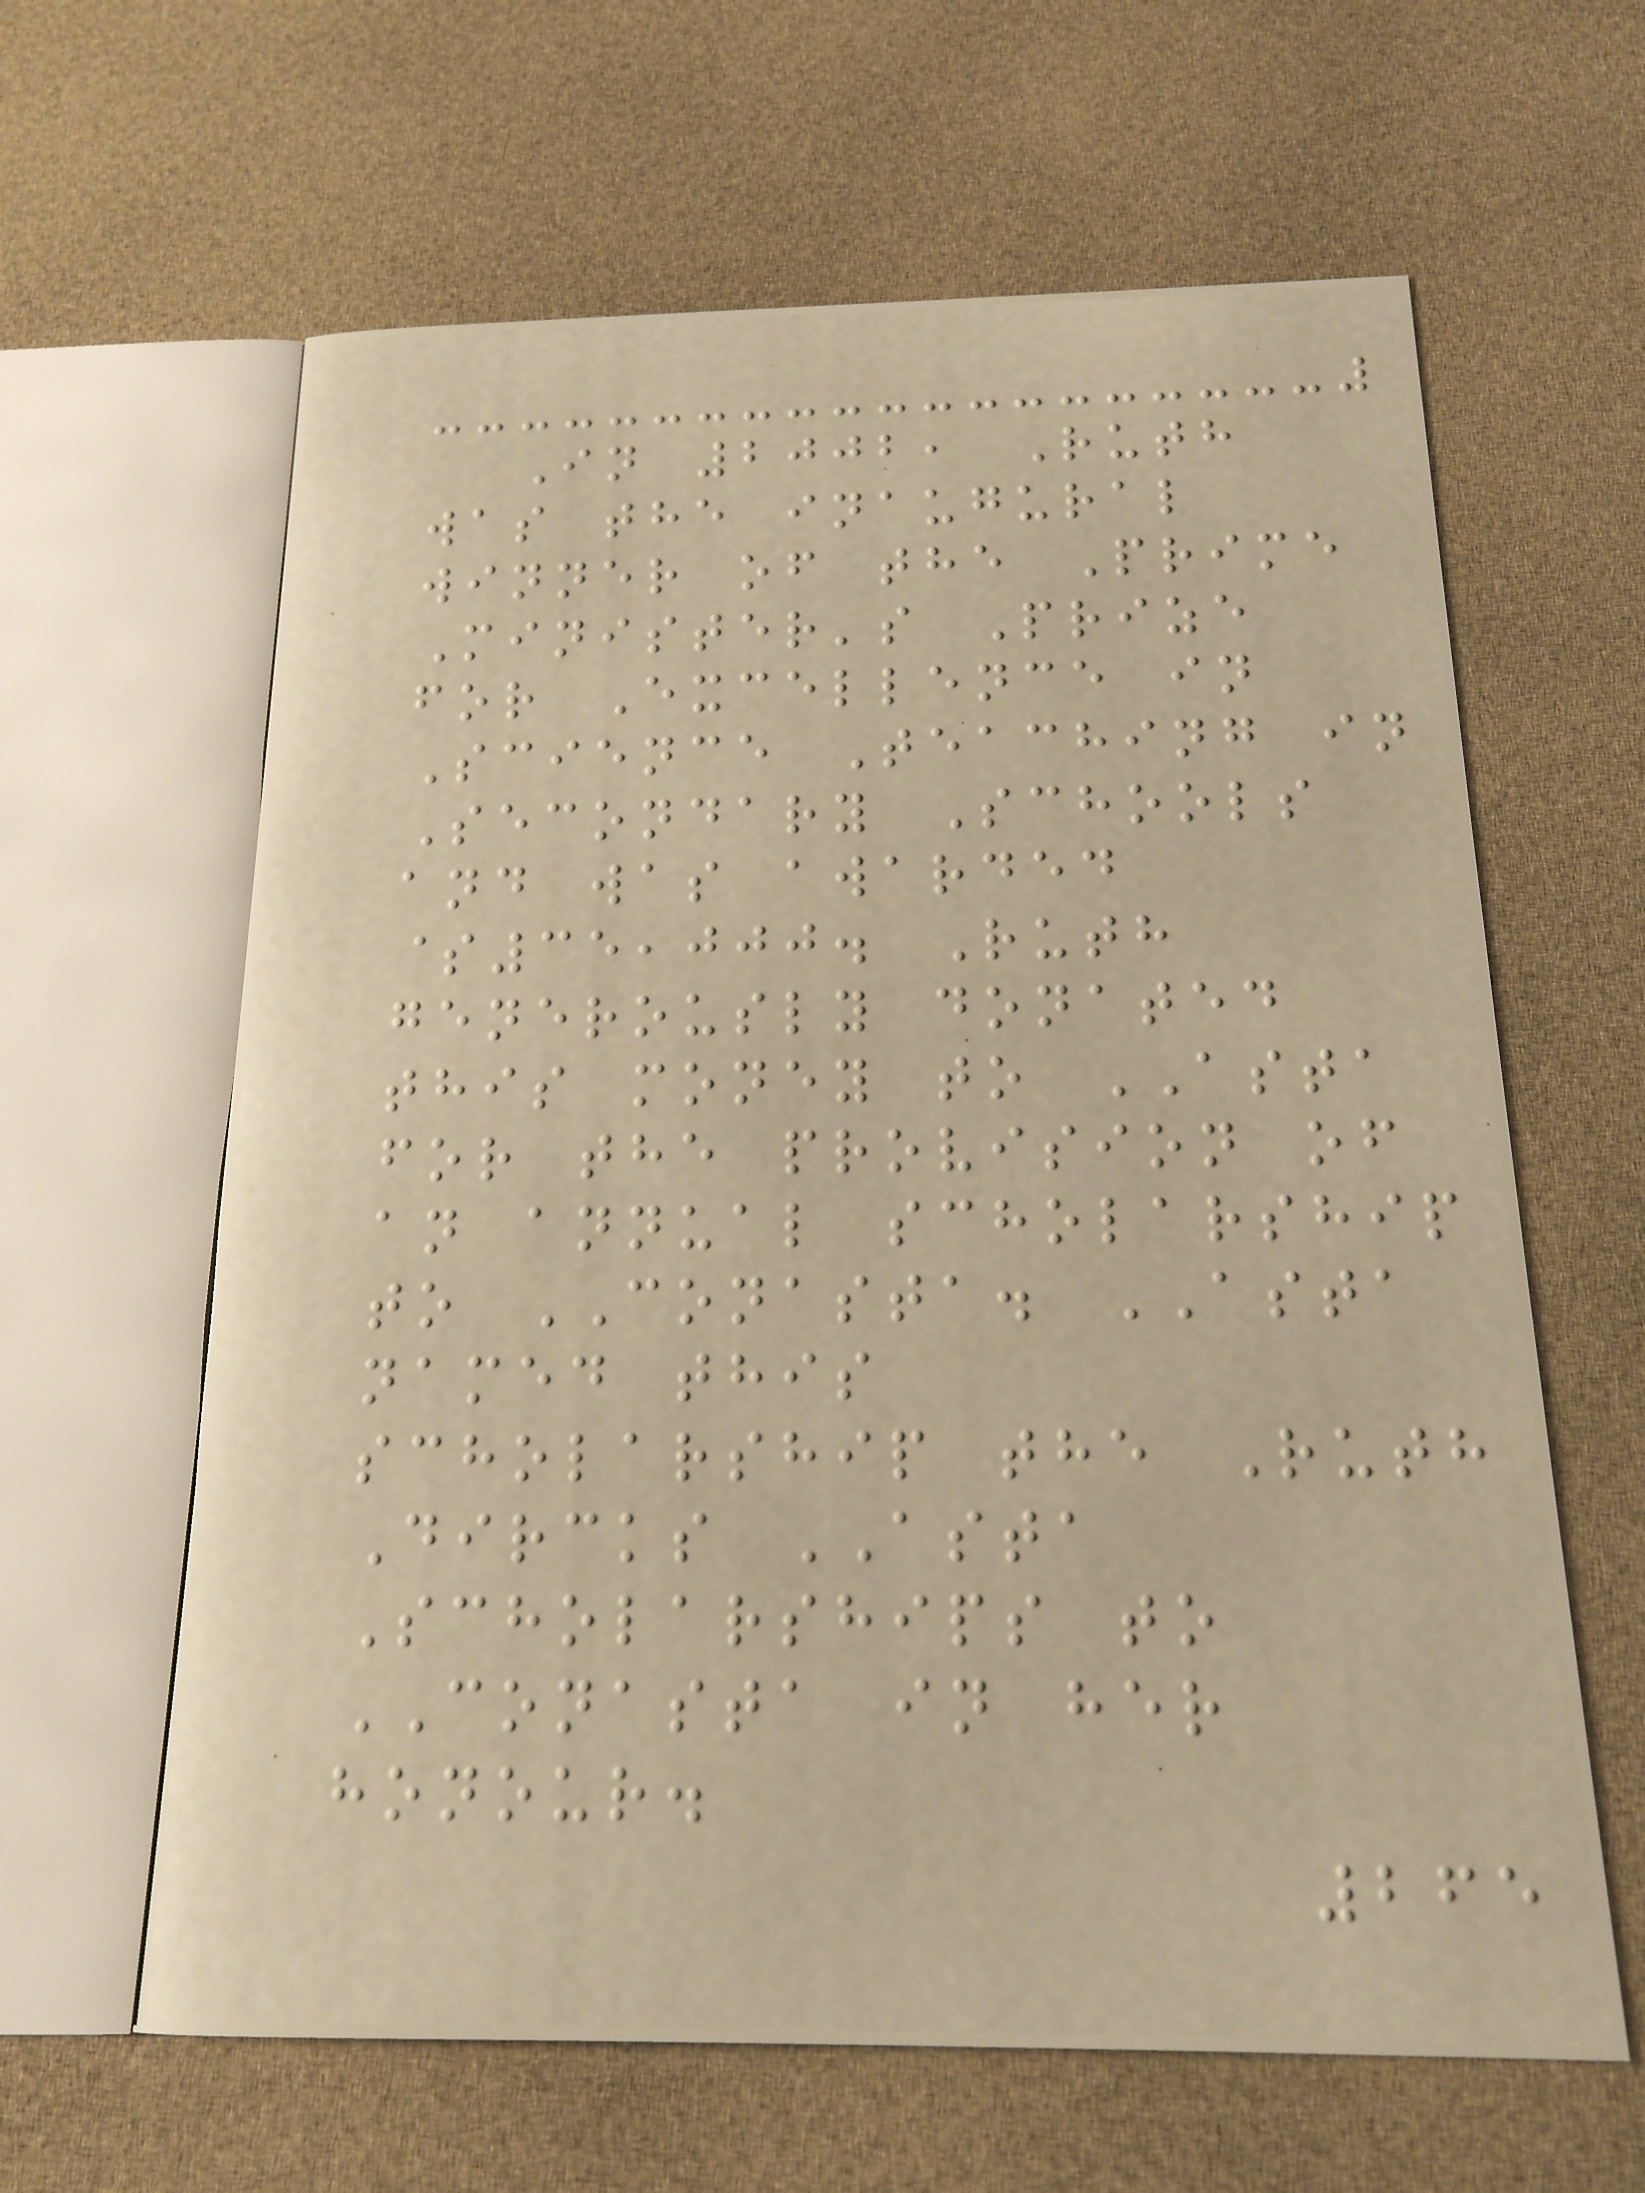In 2002, Ruth
was the inaugural
winner of the Prime
Minister's Prize
for Excellence in
Science Teaching in
Secondary Schools
and was awarded
$35,000. Ruth
generously donated
this money to ASTA
for the provision of
an annual scholarship
to CONASTA. ASTA
named this
scholarship the Ruth
Dircks ASTA
Scholarships to
CONASTA in her
honour.
265
